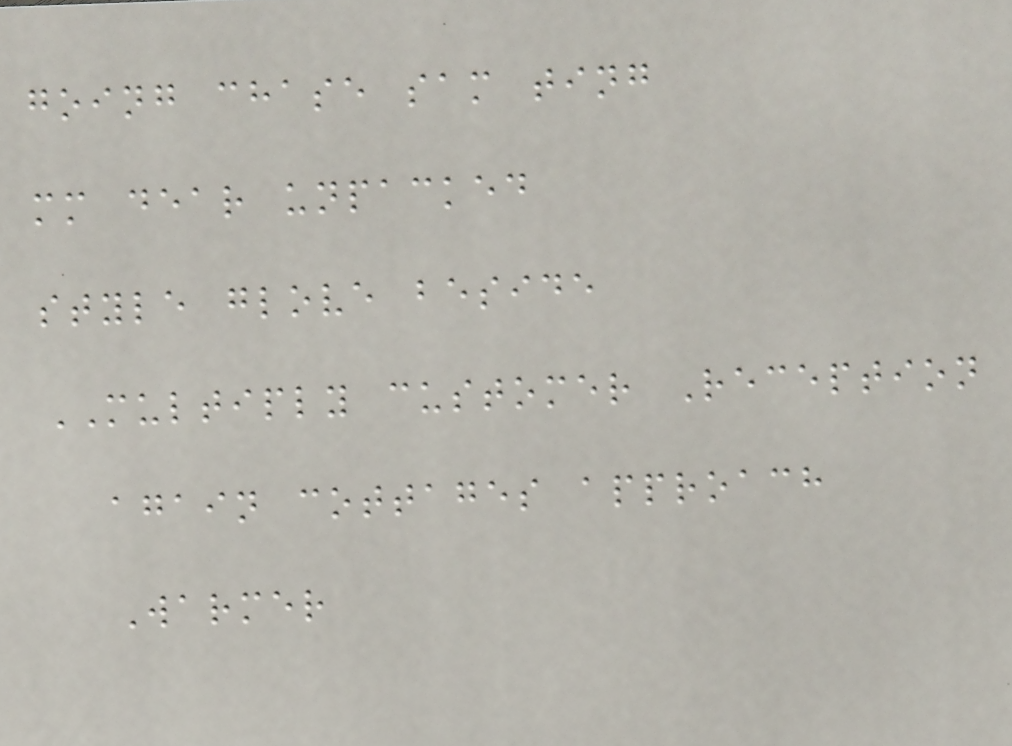going chase sam ting
mm dear unpacked
style glove beside
MULTIPLY customer Reception
again cottages approach
Warmer
